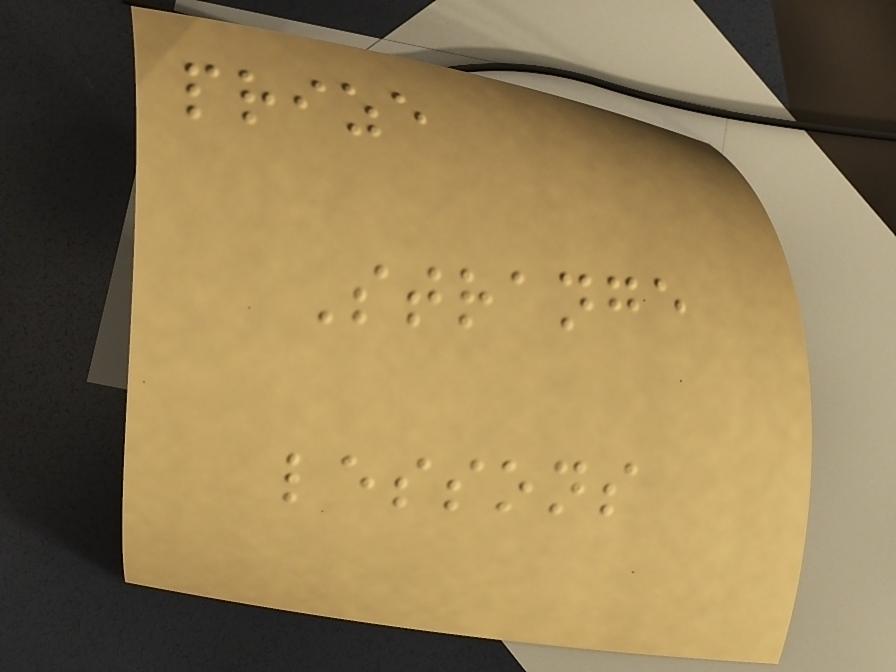prize
Strange
lessons
